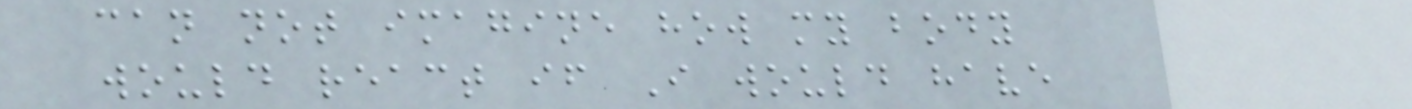can not imagine how my body
would react if I would have
